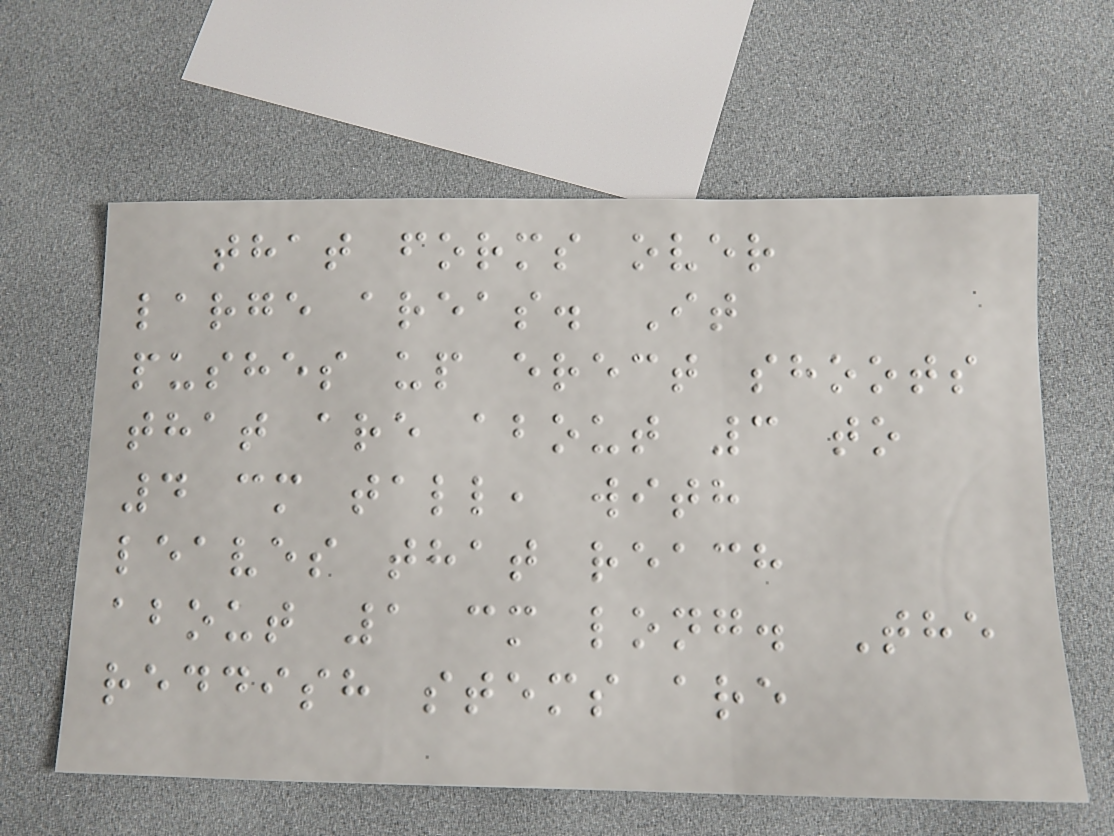that forms over
large areas. It
pushes up erect shoots
that are about 3 to
4 cm tall, with
leaves that reach
about 1 cm long. The
reddish stems are
